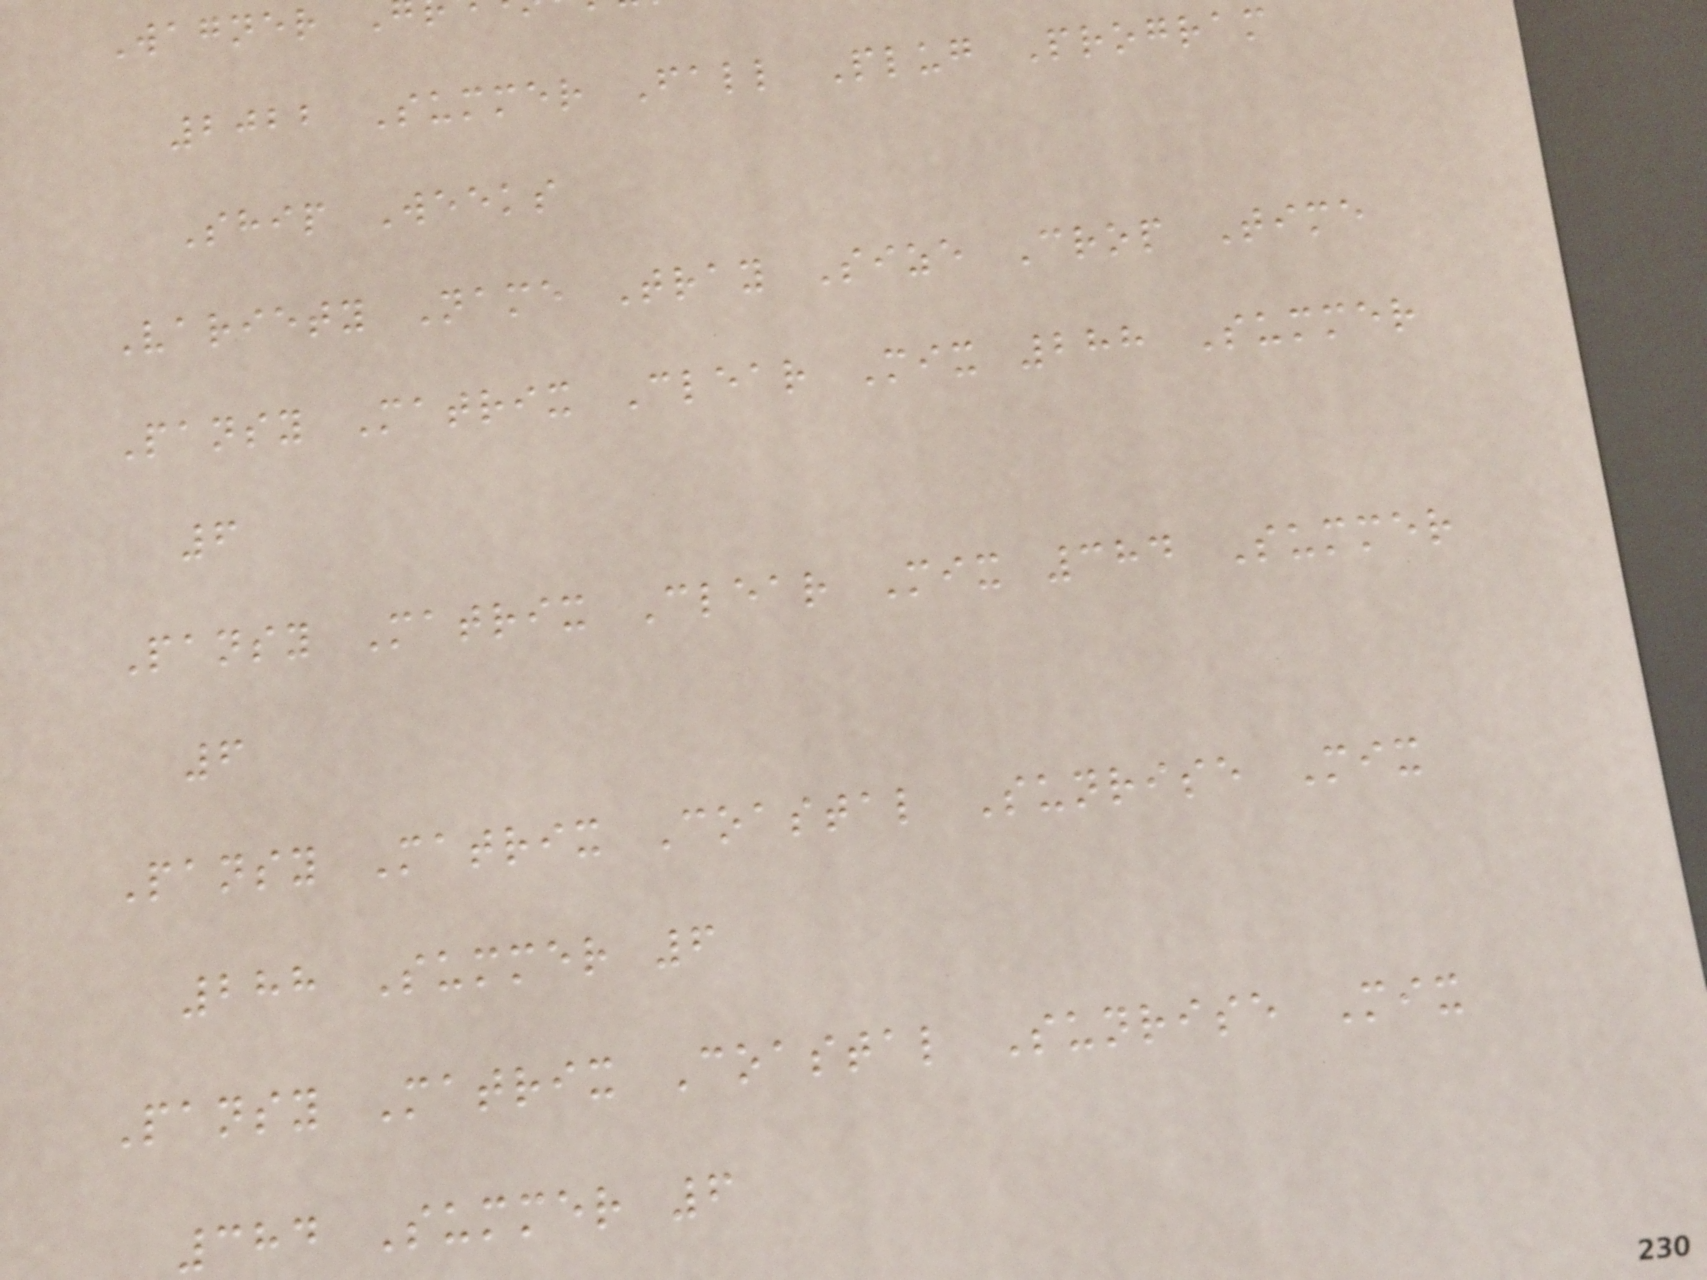2022 Summer Fall Plug Program
Ship Weeks
Variety Name Tray Size Crop Time
Pansy Matrix Clear Mix 288 Summer
6
Pansy Matrix Clear Mix 384 Summer
6
Pansy Matrix Coastal Sunrise Mix
288 Summer 6
Pansy Matrix Coastal Sunrise Mix
384 Summer 6
